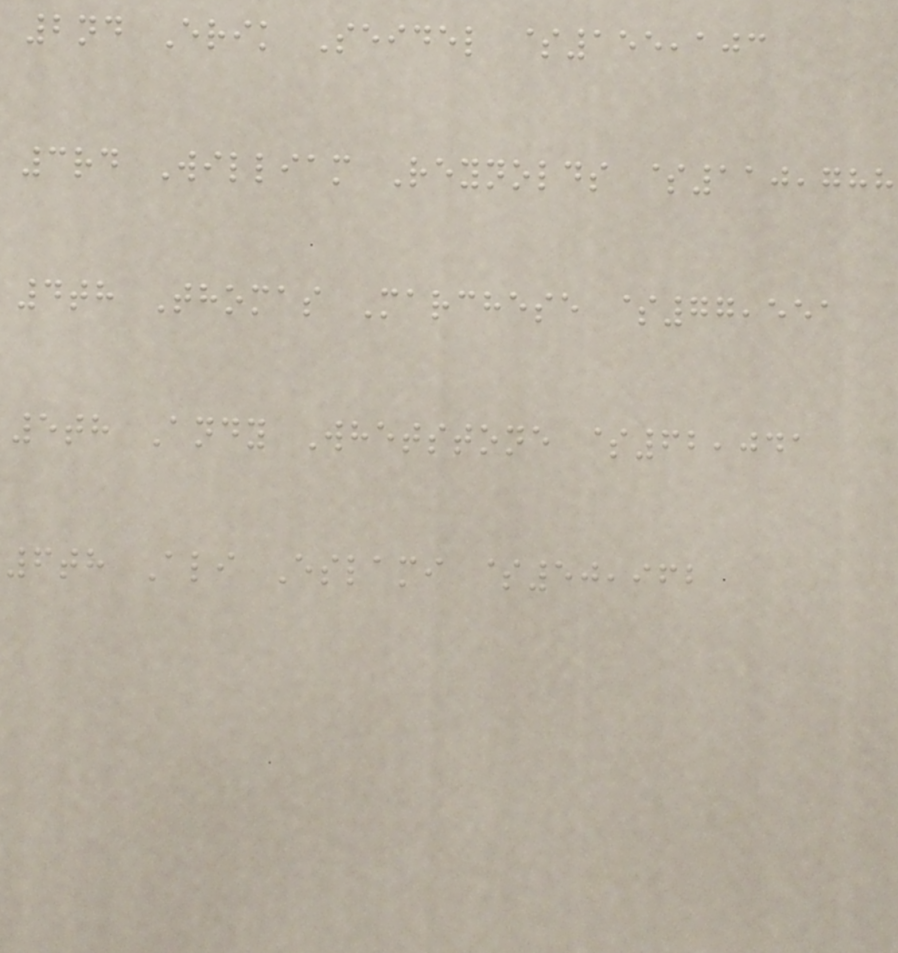2nd Erik Seidel $155,103
3rd William Reynolds $110,788
4th Thomas Marchese $77,551
5th Andy Whetstone $62,041
6th Ali Eslami $50,962
